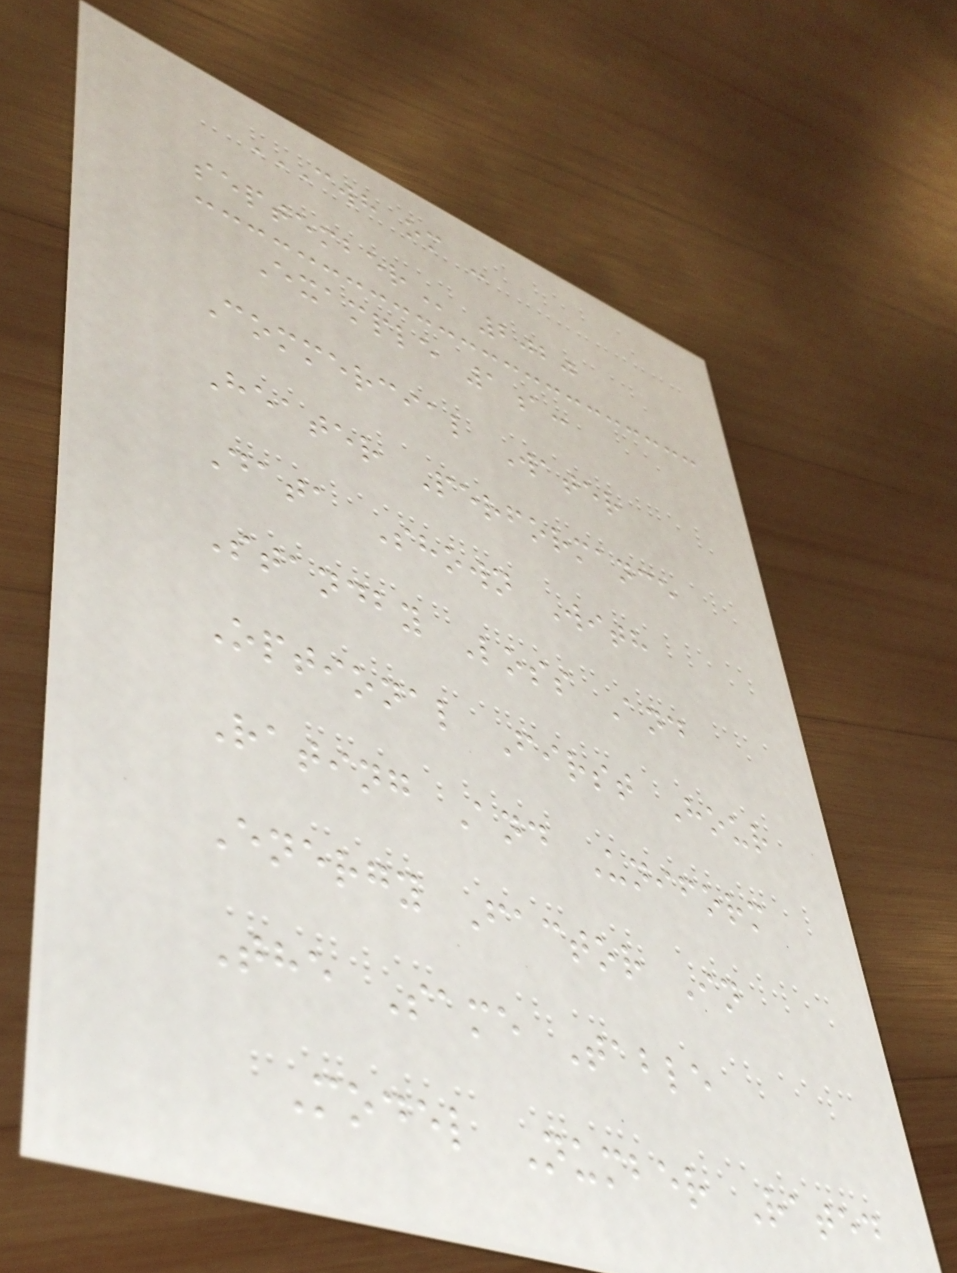CWH OM -
SEPTEMBER 2020
Example 1a:
Commercial Water
Heater Performance
Data Shown With
Standby Loss And
Optional First Hour
Rating And Uniform
Energy Factor In
The Same Table
Model Number Rated
